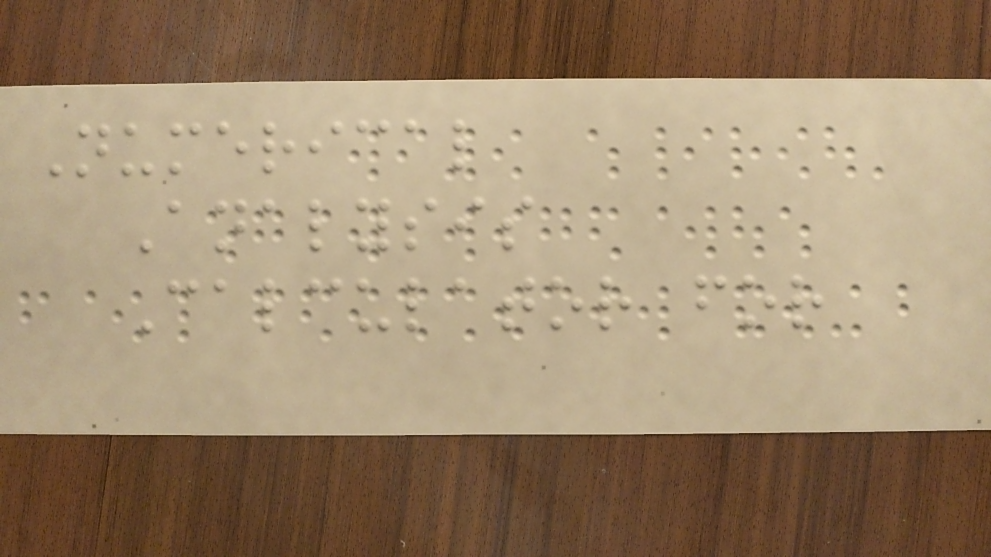Numerical
Analysis
Calculator for
